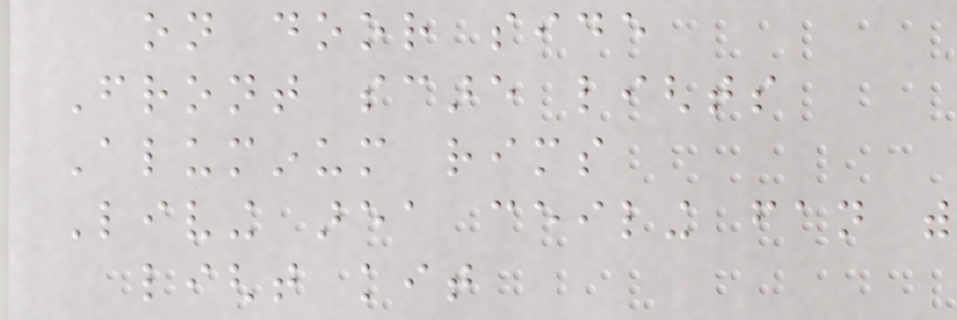on door side
Front scare lights
Aluminum rims
Living area ceiling fan with
light kit
